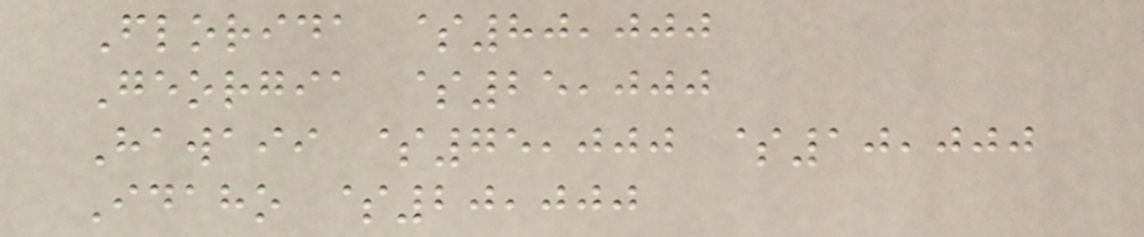Florida $80,000
Georgia $25,000
Hawaii $75,000 $10,000
Idaho $20,000
